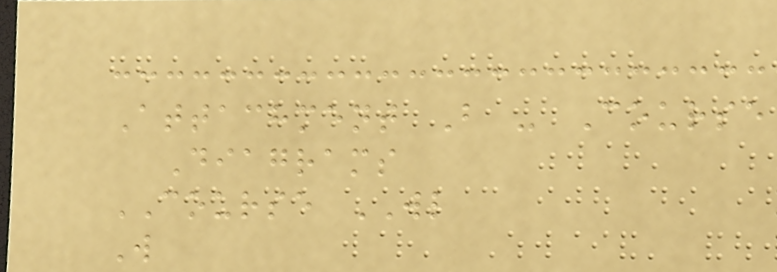Attachment B - Course
Diagrams
COURSE WL
W
